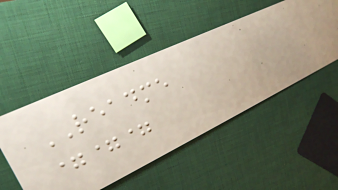README
===
